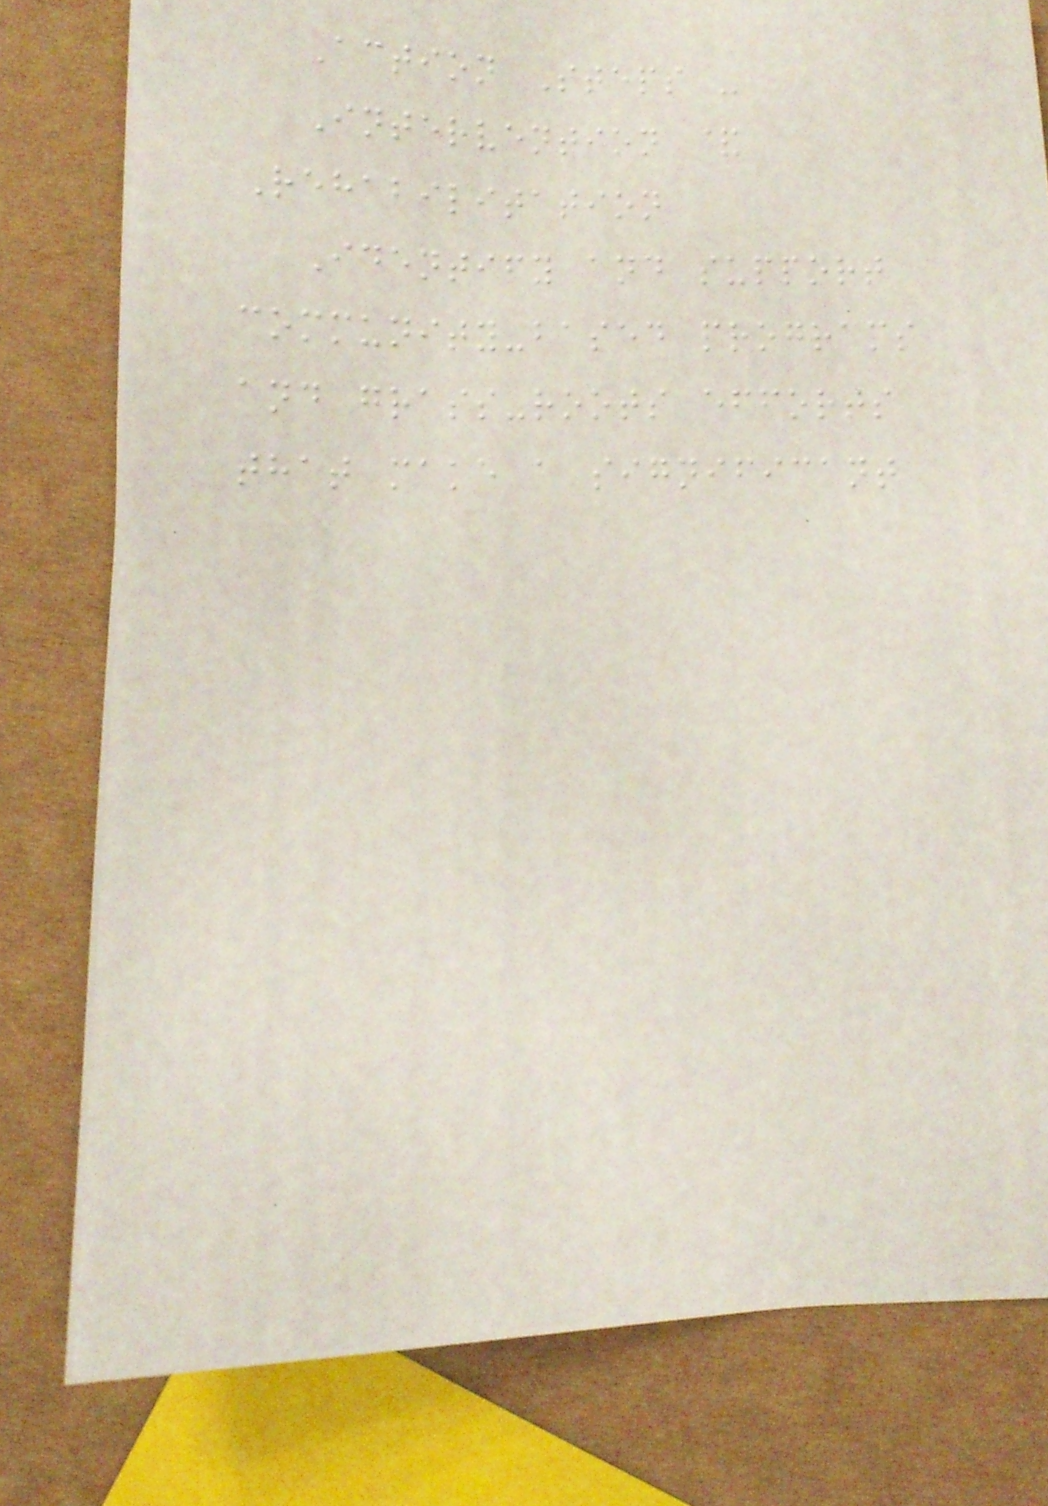Action Steps -
Intervention &
Rehabilitation
Identify and support
community-based programs
and grass-roots efforts
that make a significant
